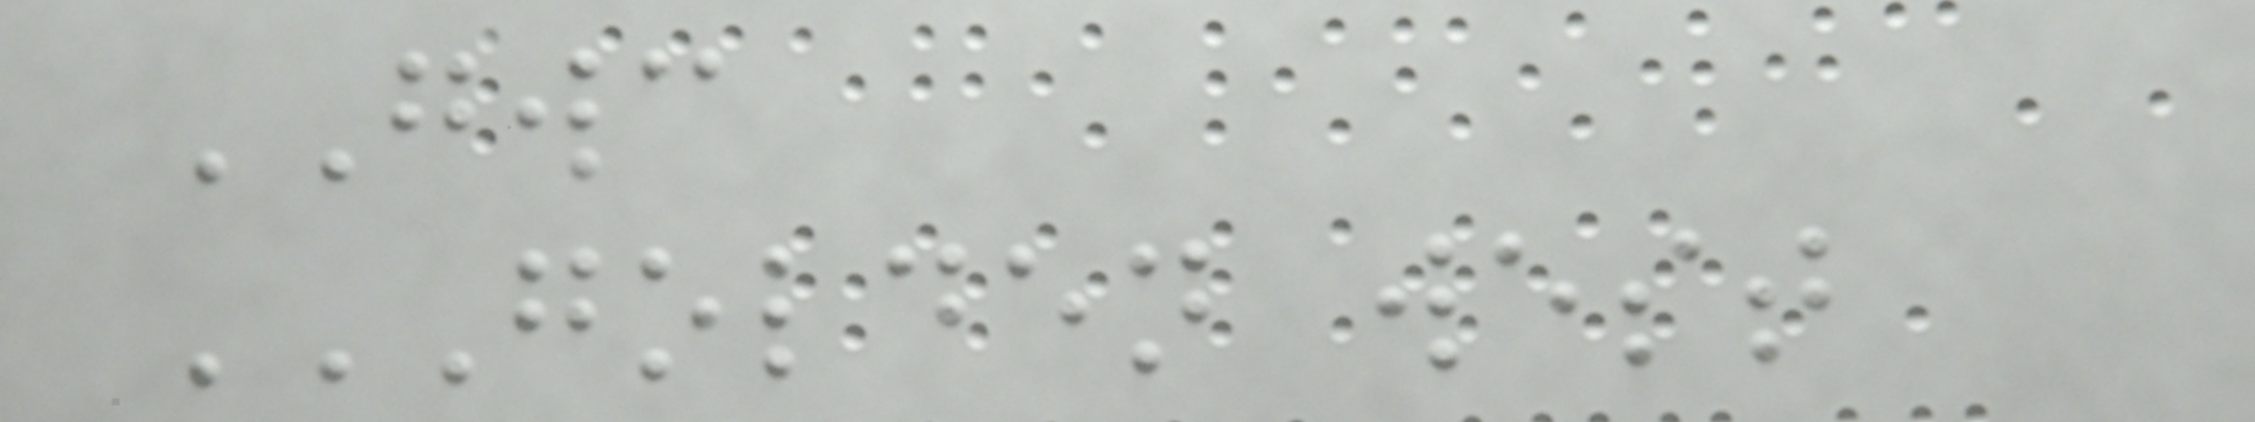GWC
GOLDEN WEST
